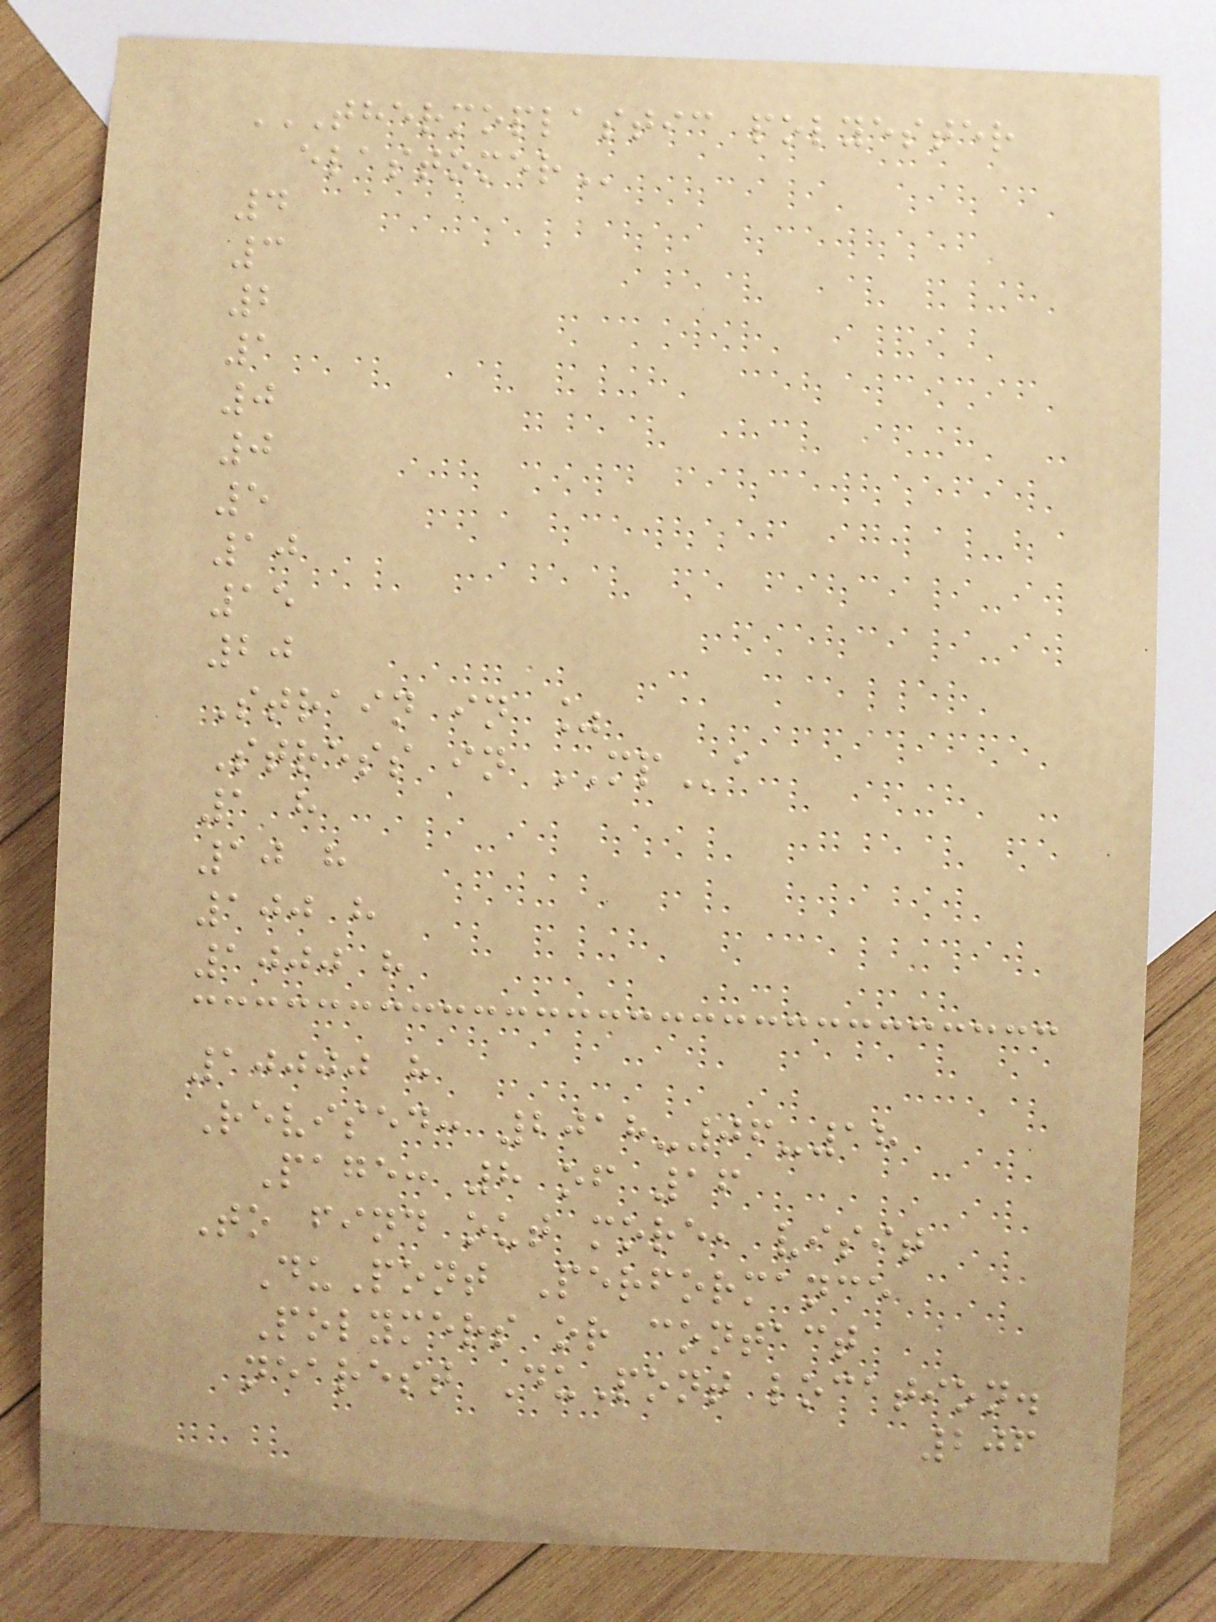THERMOPLASTIC POLYESTER
ELASTOMER
4
3
2
1
0
0
5
10
15
20
Strain in %
Stress in MPa
1 h
10 h
100 h
1000 h
10000 h
Revised: 2018-06-18
Page: 8 of 16
To find out more, visit
DuPont Performance
Polymers or contact
nearest DuPont location.
206
